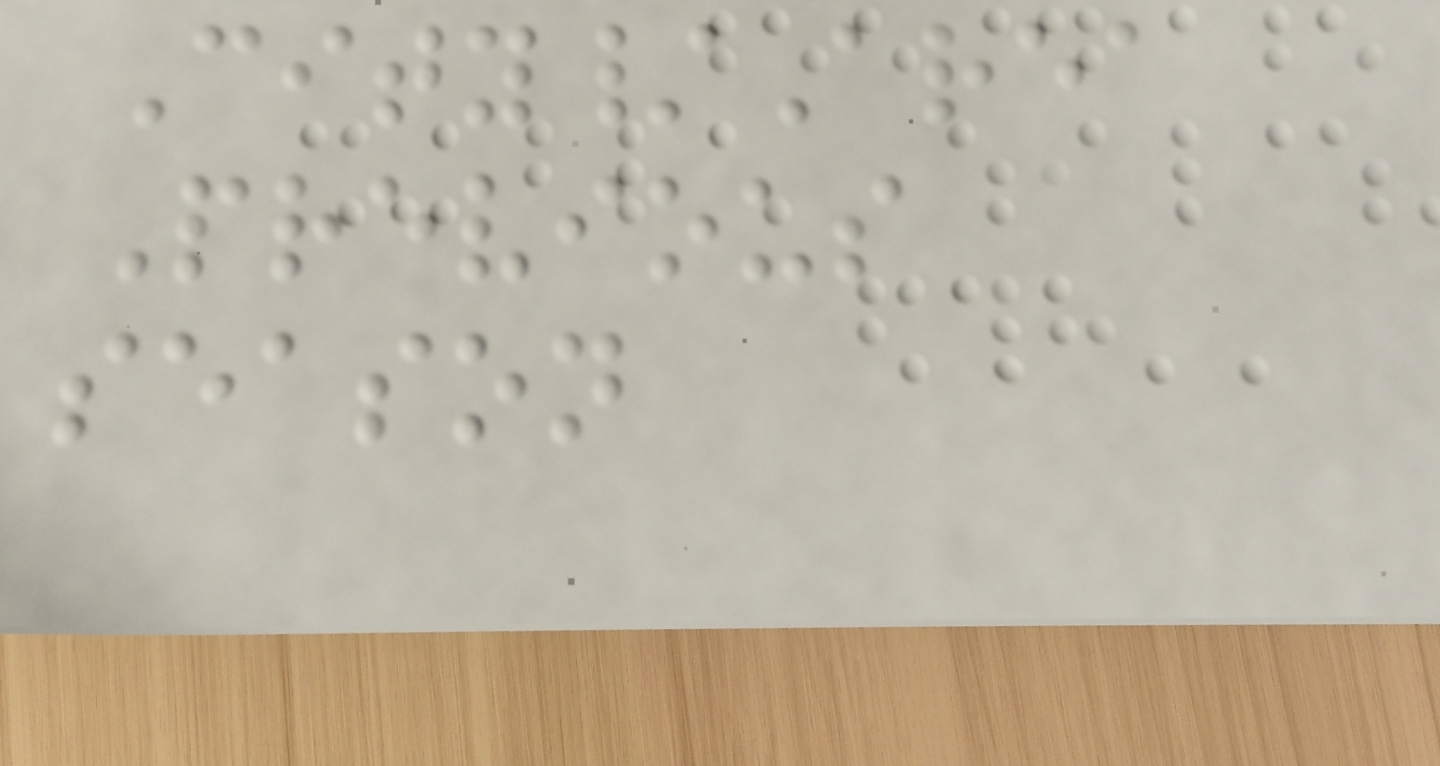City/Area
Previous
season
